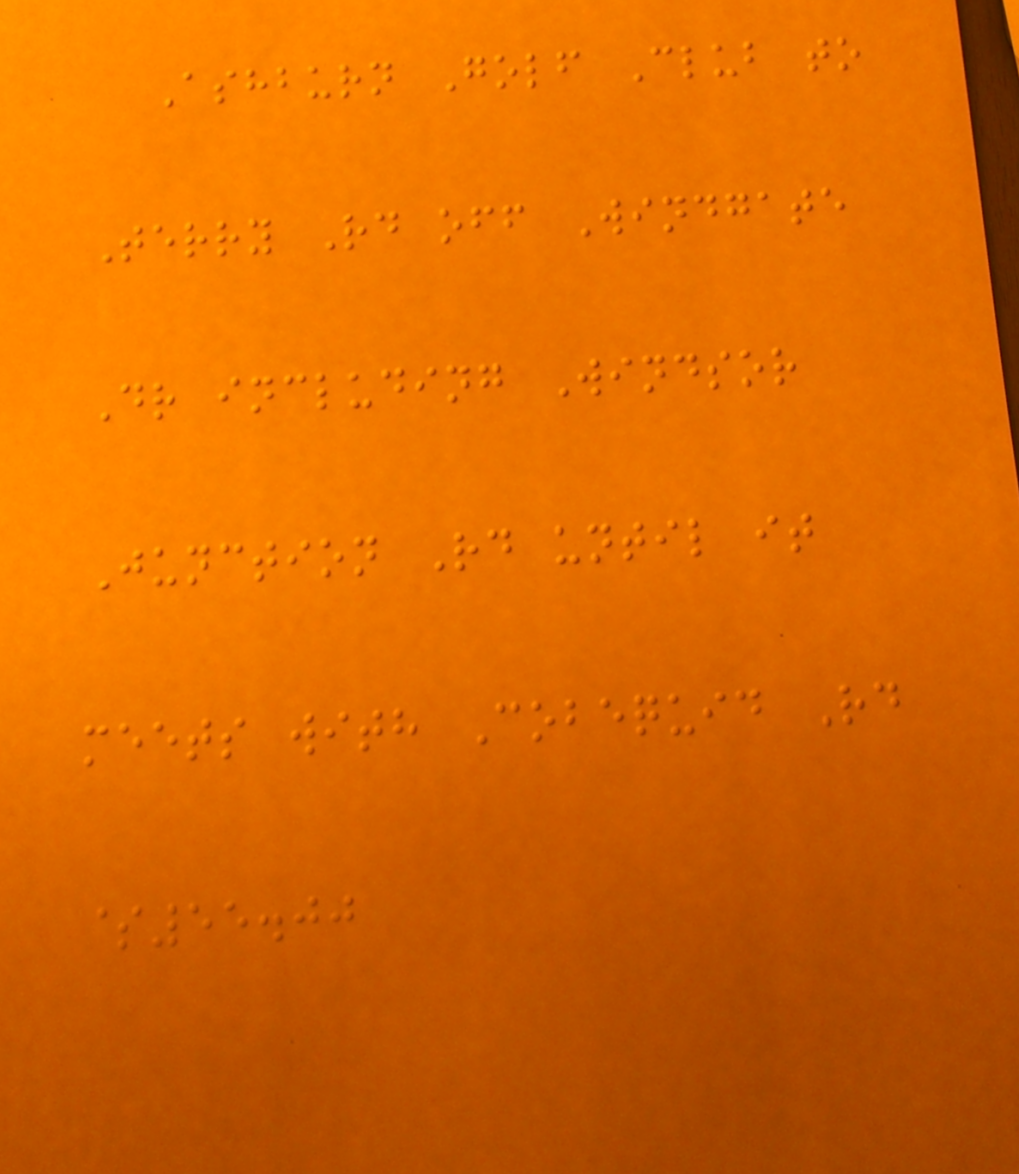Ashburn Golf Club to
Terry Rd off Windgate
Dr including Windsor
Junction Rd until it
meets with Cobequid Rd
$55.00
